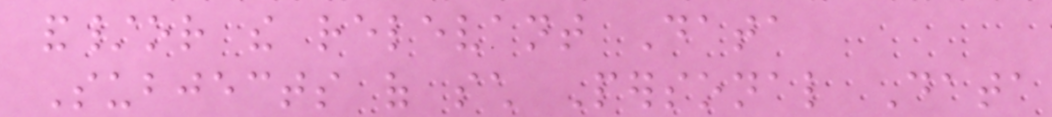and/or the relevant Data
Subjects of such Personal Data
